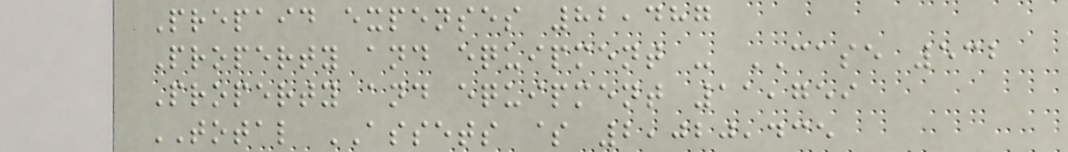Prepaid expenses 82,487
Property and equipment - CASE 532
Property and equipment 11,759
TOTAL ASSETS $ 2,020,435
